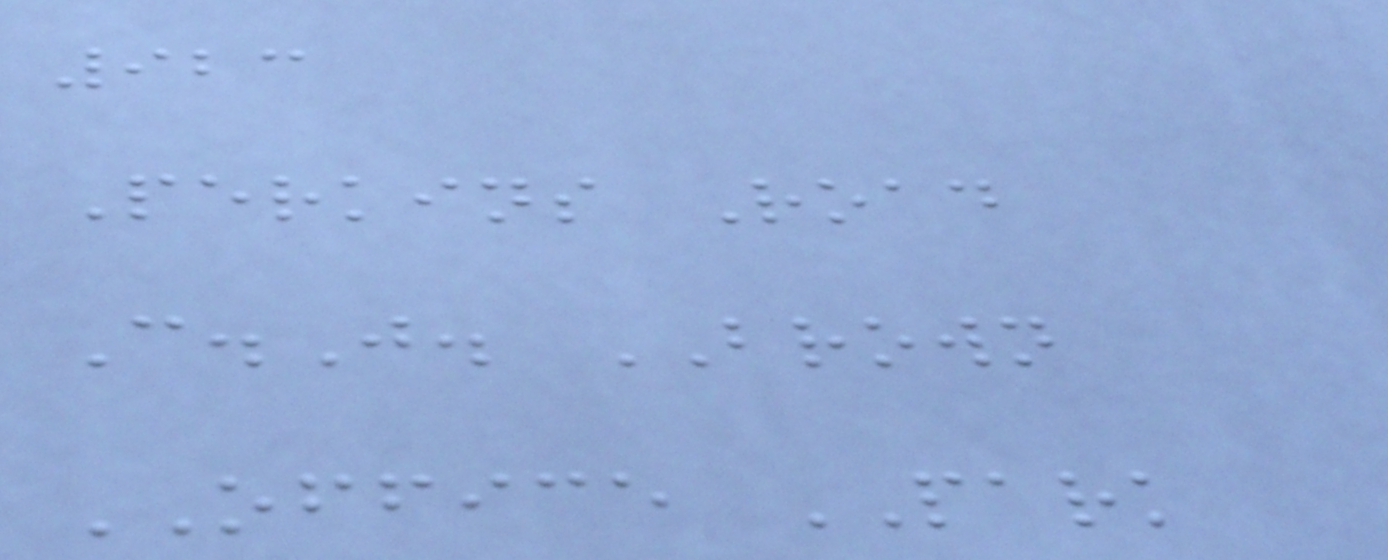923
Perkins Road
C.J. BROWN
OFFICE PARK
